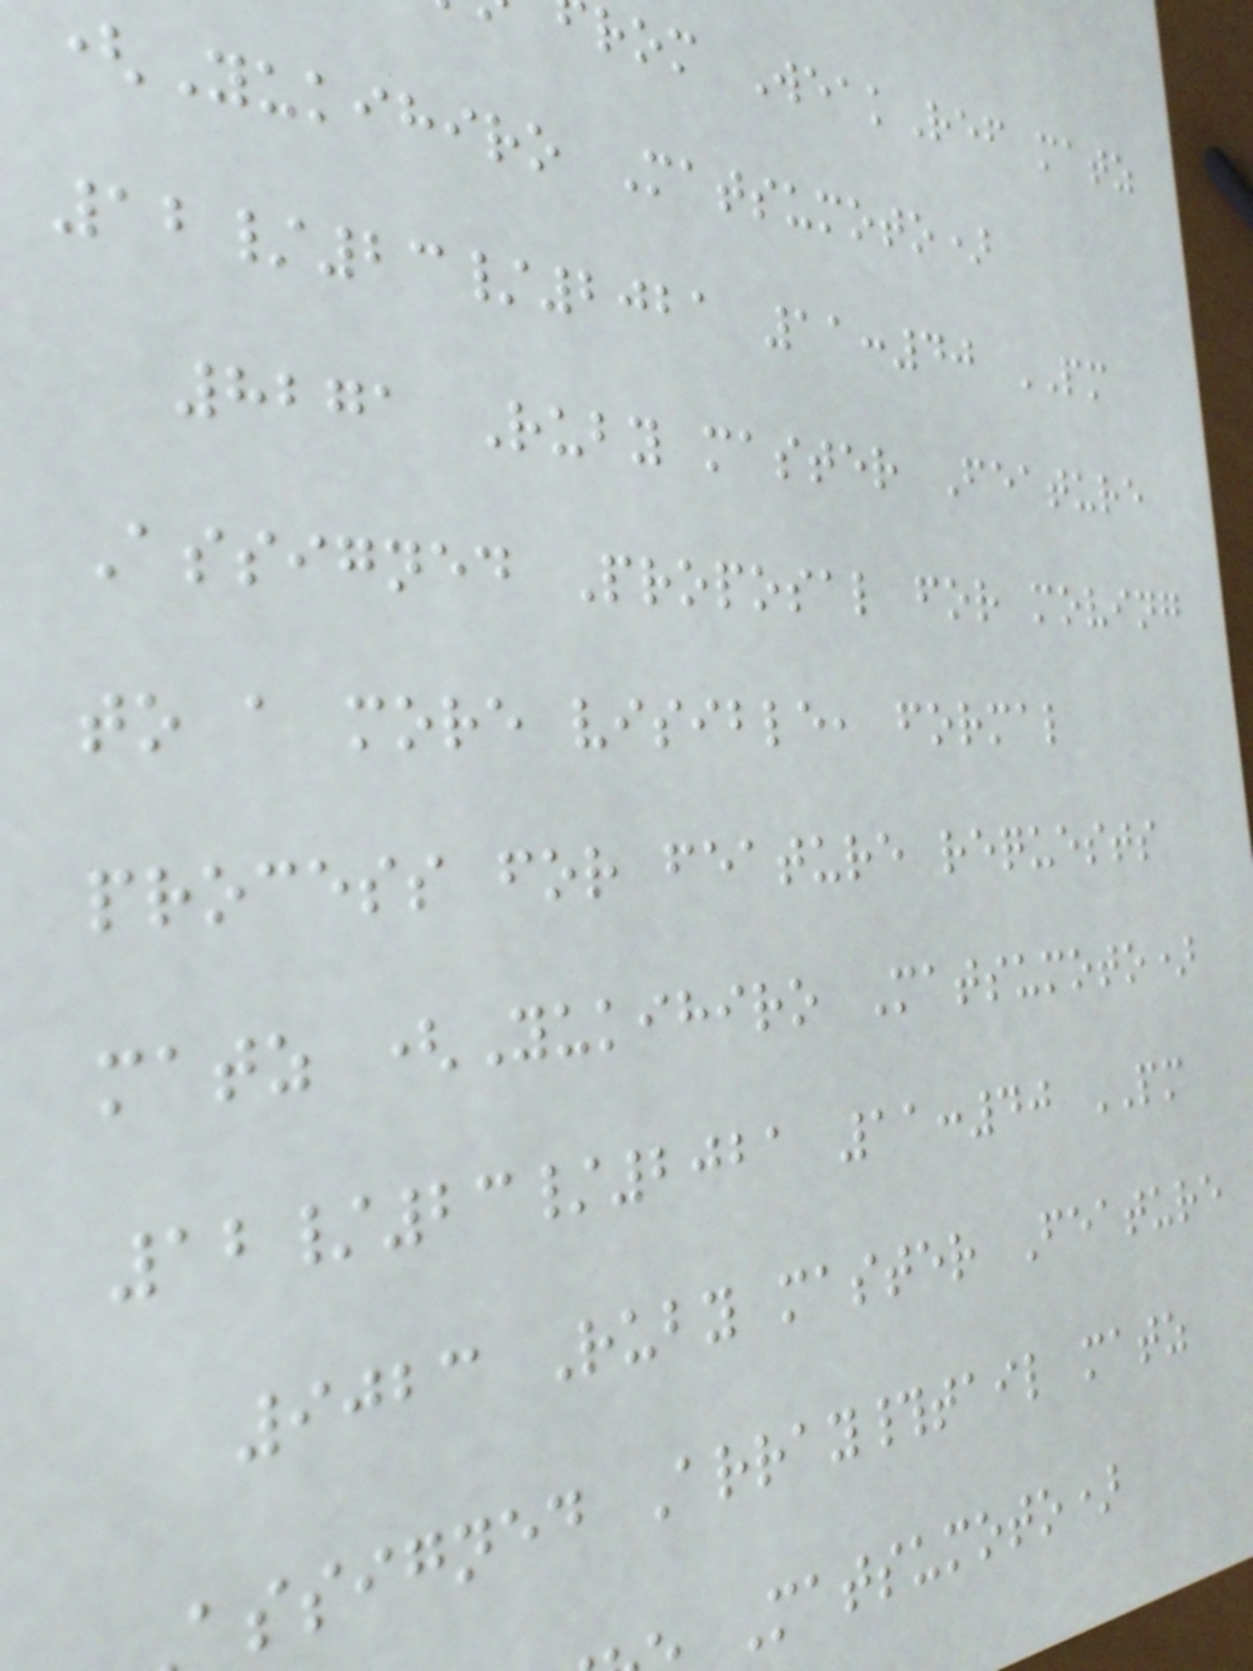rom WeakRef matz
(Yukihiro Matsumoto)
12/23/2021 11:40 PM
8271 Ruby master Feature
Assigned Proposal for moving
to a more visible, formal
process for feature requests
matz (Yukihiro Matsumoto)
12/23/2021 11:40 PM
9023 Ruby master Feature
ssigned Array#tail matz
Matsumoto)
